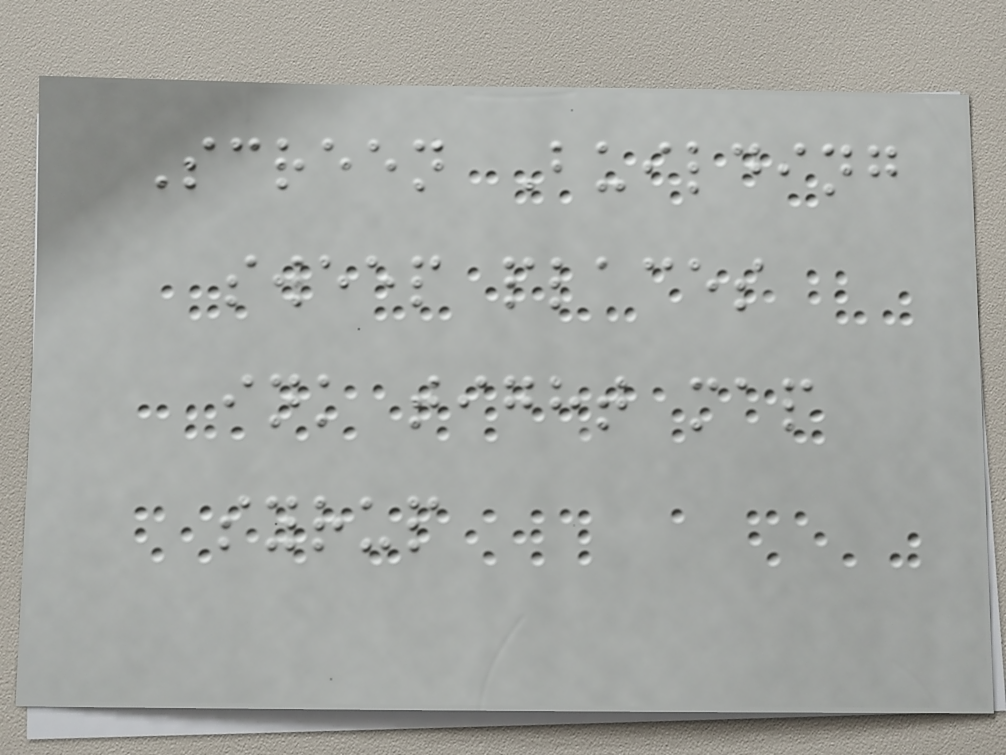Screen Building
sweep places
ink tight map
syrup
